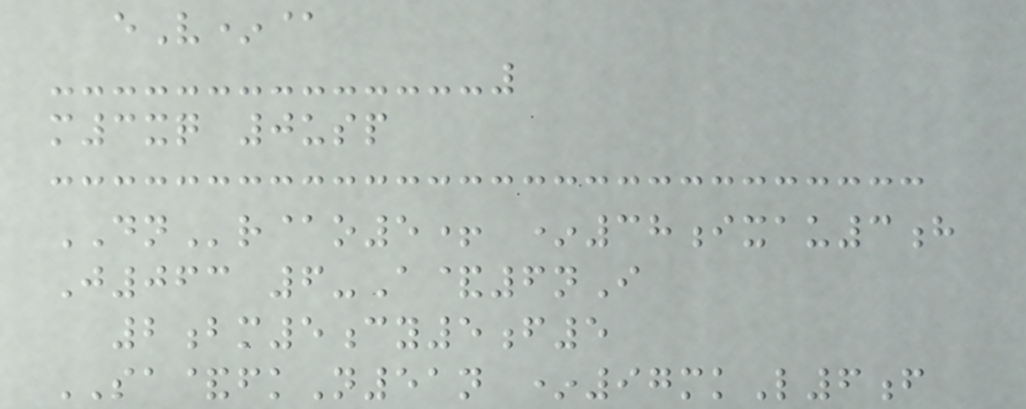eV*@
m3xq 0usp
DNr@o5+ *38ixau3h
J063 6-A&6nI
2bm5cy5f5
SA&fkN51n *97mkL6f
